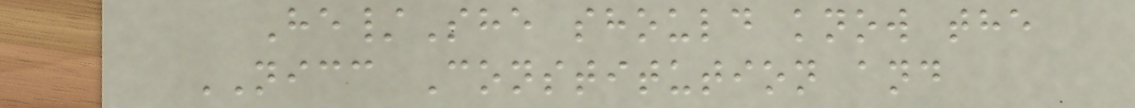He/She should know the
NICC Constitution and
